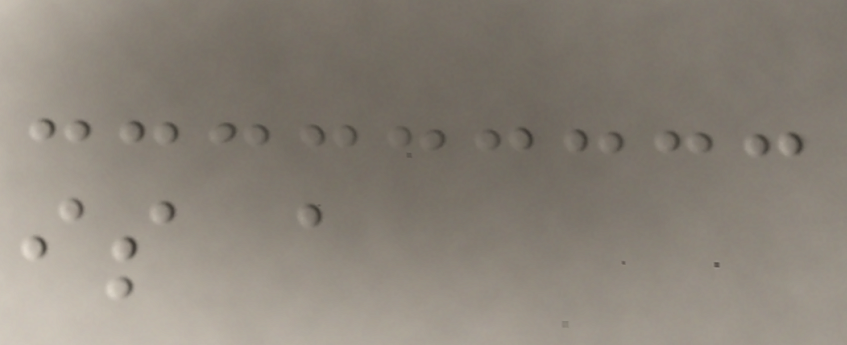is a
